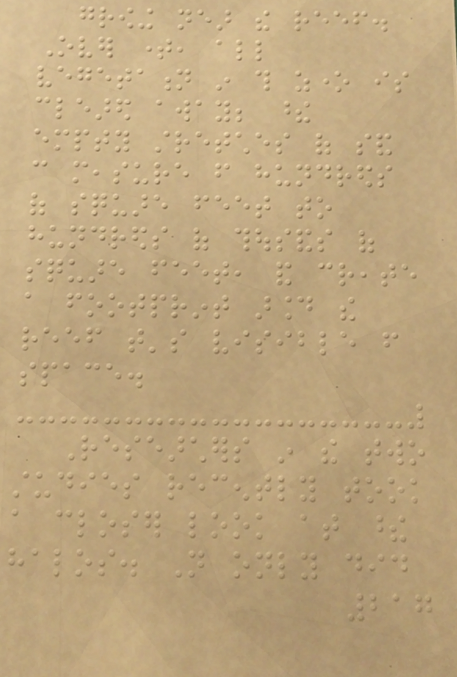growing near the reef.
Over time, all
vegetation in this zone is
cleared away; these
empty stretches of sand
can measure from hundreds
of square feet to
hundreds of thousands of
square feet, and create
a footprint around the
reef that's visible from
space.
Researchers in the two
studies recently took
a closer look at these
halos. Not only did
217
